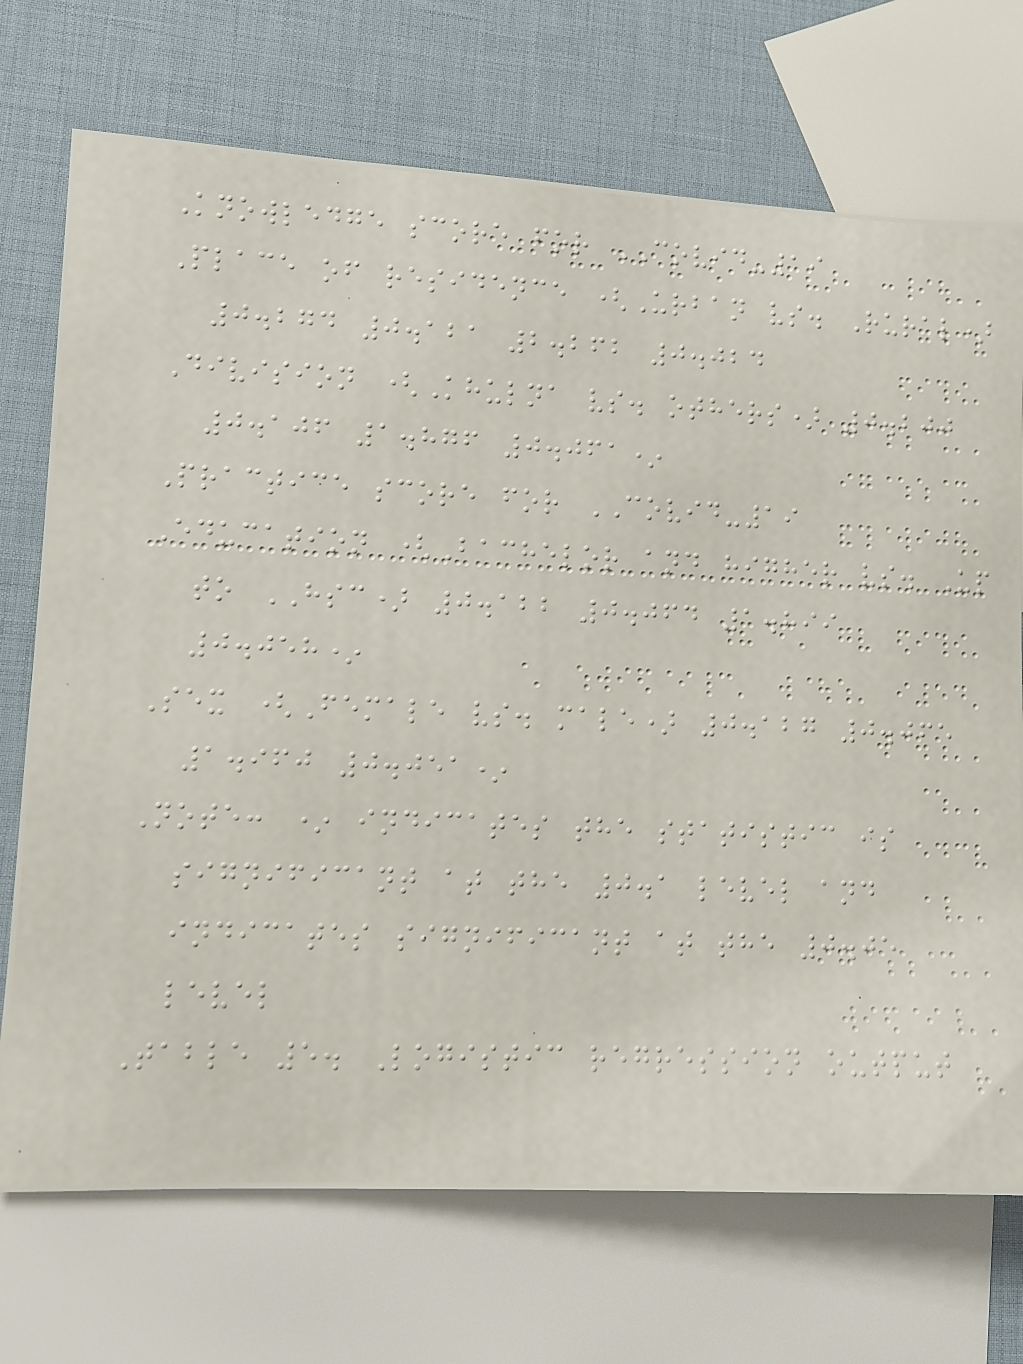Knowledge score for COVID-19
Place of residence (Urban vs. Rural)
0.274 0.121 2.262 0.024
Division (Khulna vs. others) 0.200
0.106 1.876 0.061*
Practice score for COVID-19
Education (Bachelor and higher vs. Up
to HSC) 0.122 0.064 1.899
0.058*
Sex (Female vs. male) 0.127 0.065
1.960 0.051*
Note: * indicates the statistic is
significant at the 0.1 level and
indicates significant at the 0.05
level
Table 5. Logistic regression output
